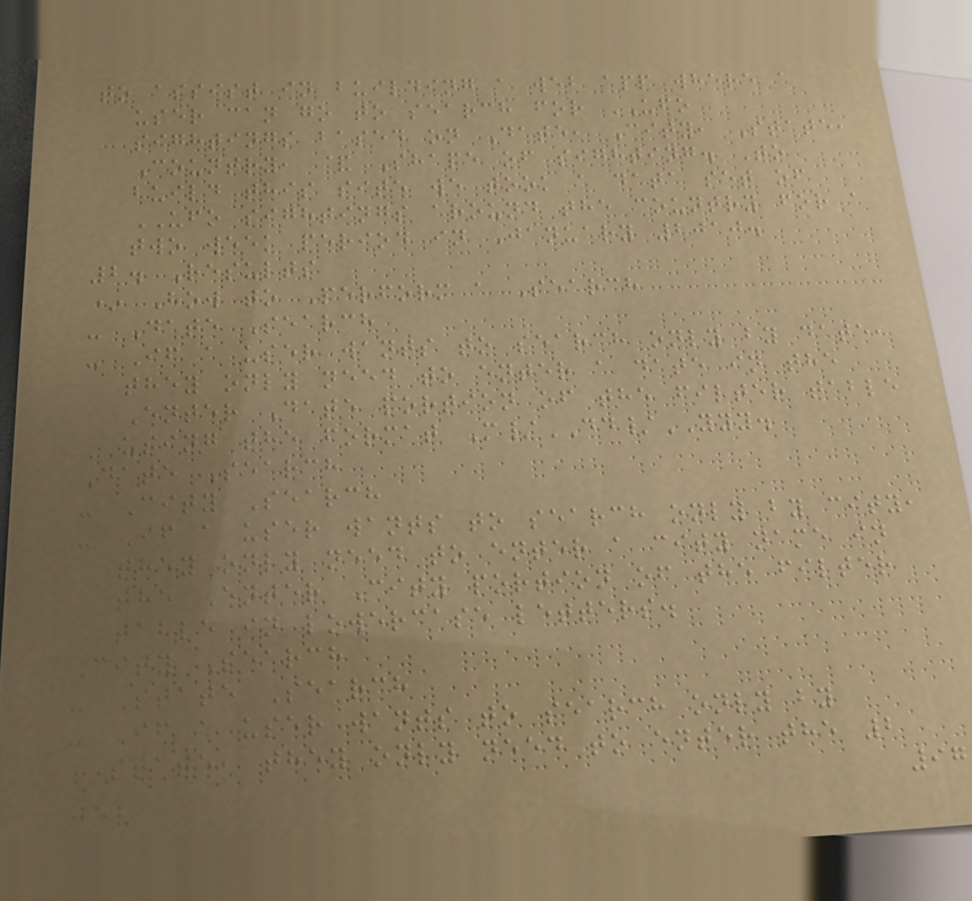to assist in building a web app where a
user can go to search for UFO
sightings based on Date, City, State,
Country, & Shape of sighting. To
build this site we took a data set of
UFO sightings around the country for a
two week period in January 2010.
2. Results
* How to Perform a Search
- Date Search
- If a user wants to search only by date,
they only need to enter a date in the
Enter Date portion of the filter table
using the format M/DD/YYY.
Date Search
- City Search
- If a user wants to search only by city,
they only need to enter a city name in
the Enter City portion of the filter
table in lowercase letters.
City Search
- State Search
- If a user wants to search only by
state, they only need to enter the 2
97
